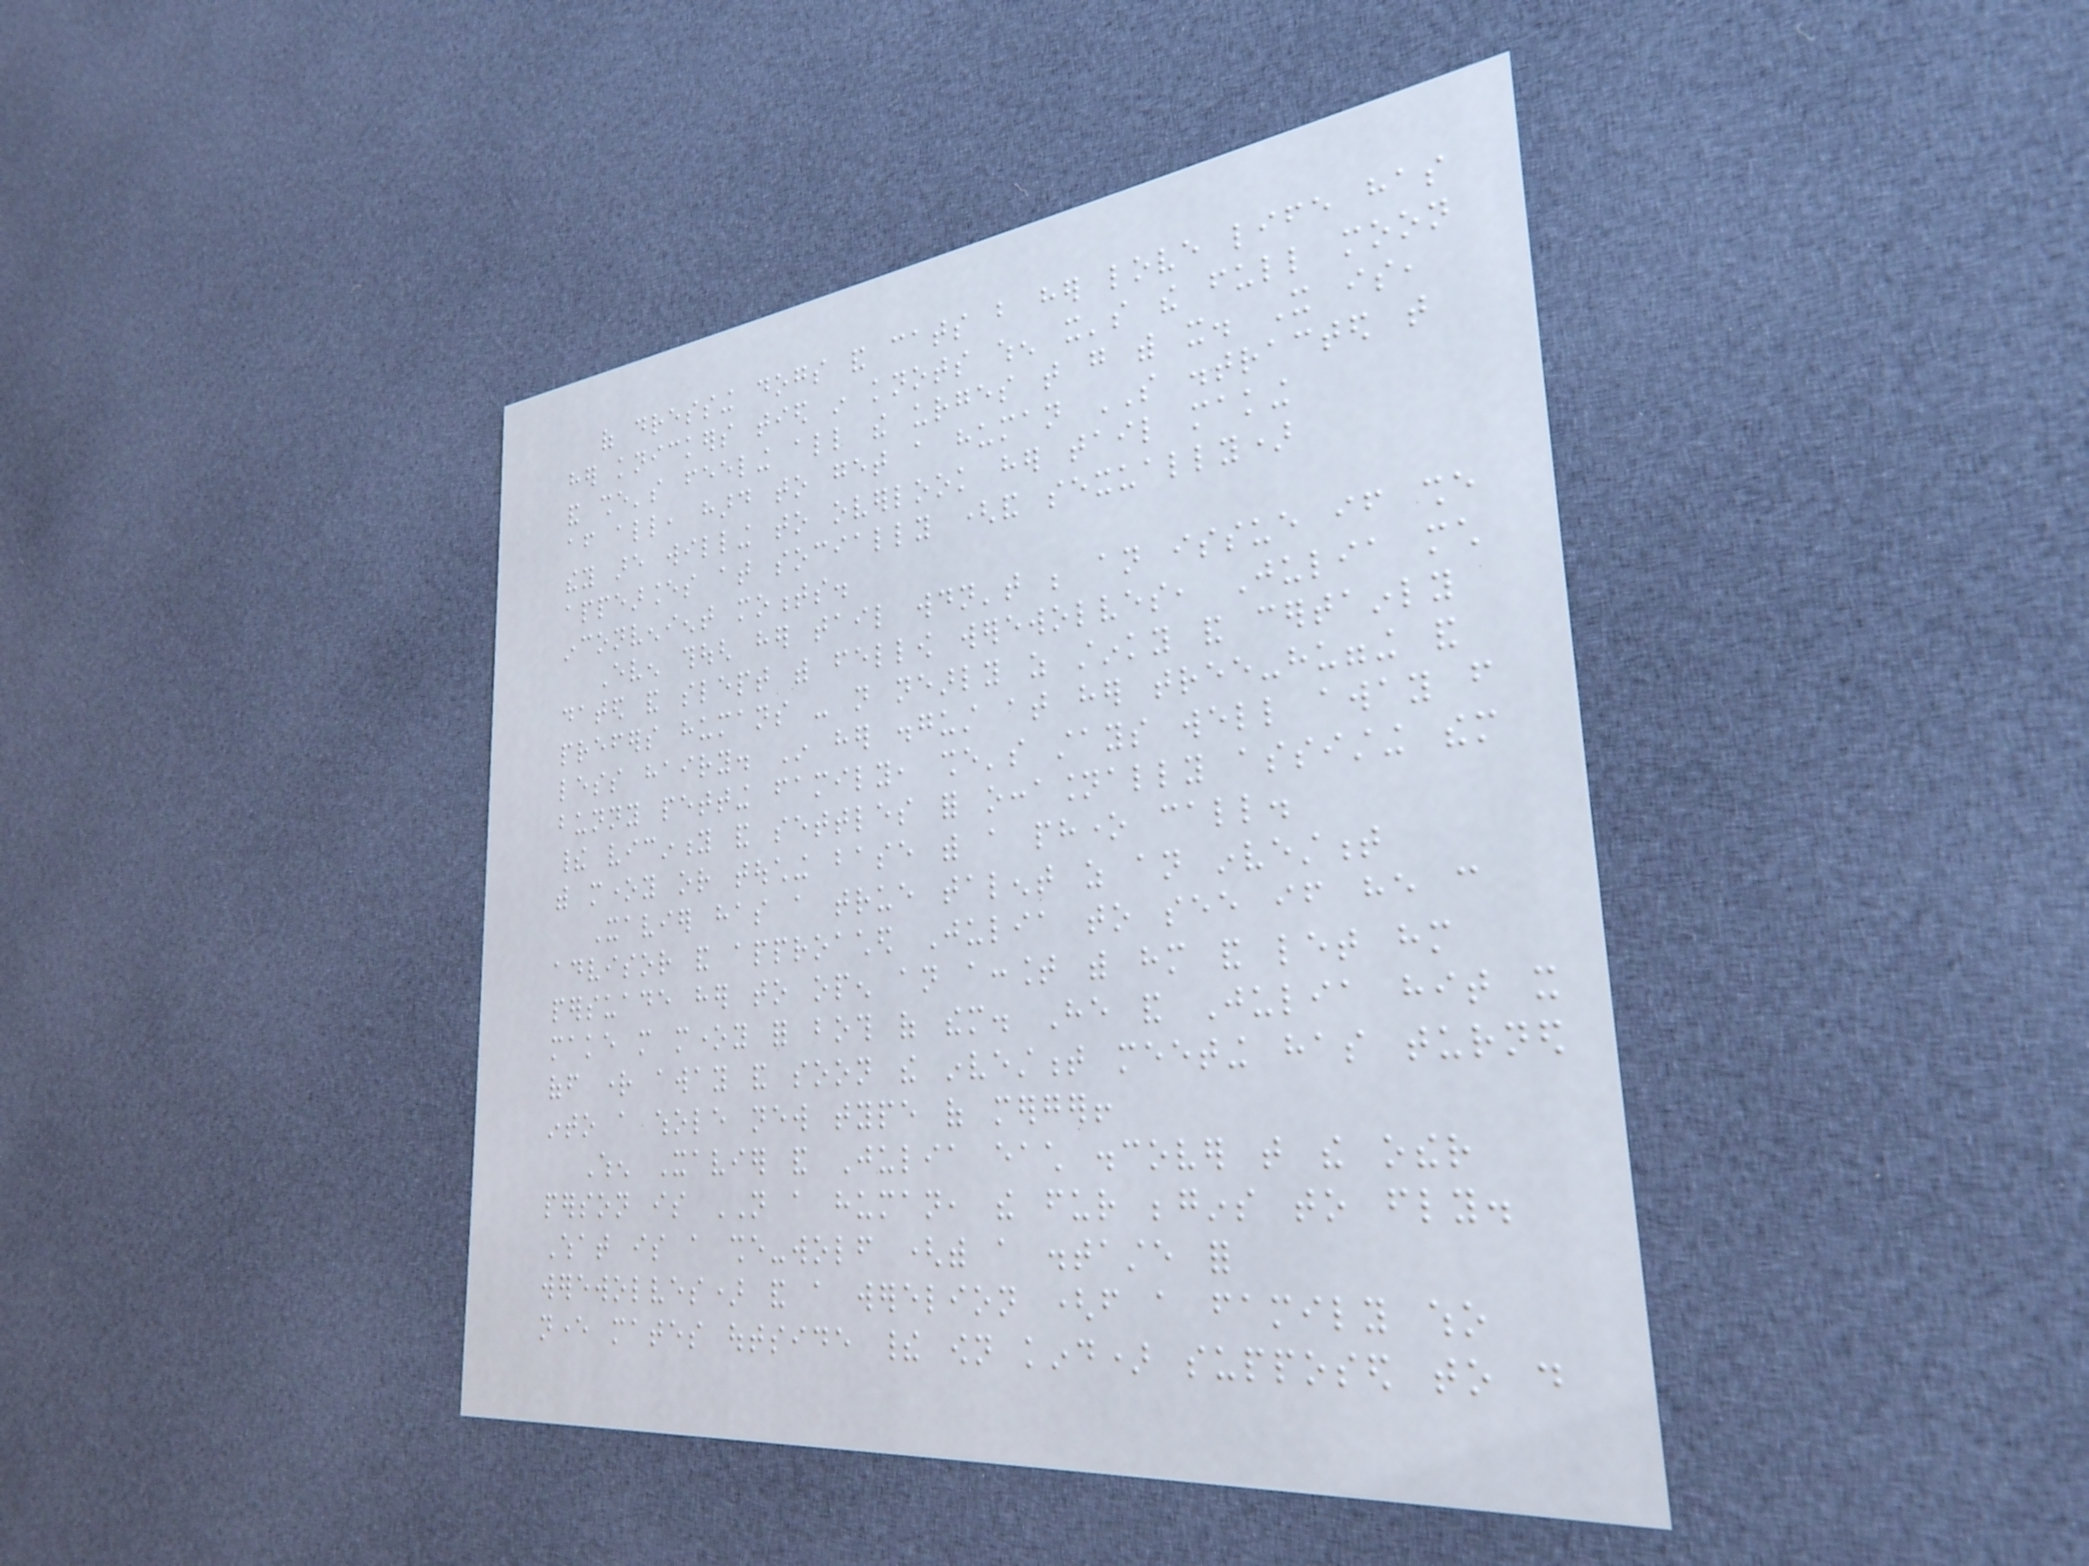of dressing dogs and cats but her love life has
her knickers tied in knots when it's the full moon
and she's feeling all the urges that go with it. It is,
after all, hard to get a human SO distracted that
they are willing to overlook her tail making
appearances at socially (and sexually)
inconvenient moments.
Even though her tail wouldn't be an issue if she
dated and slept with fellow werewolves, Julia much
prefers humans - not nearly as stinky and certainly
less hairy. In her disgust at her tree-hugging and
bunny petting family, she's stays well away from
their vicinity and settles for occasionally assisting them
with money or touching base with a phone call.
Xavier has a true talent as an investment
advisor and approached Julia to see if he can
persuade her to open an account with him and let him
make more money for both of them. He and Julia hit it
off right away and soon the investment meeting has turned
into a whole new type of merger!
When Xavier and Julia each discover that the other
person is NOT a human, the fur begins to fly.
What is a she-wolf (with a distaste for
werewolves) and a werelion (from a family who
never mates outside their own kind) supposed to do
